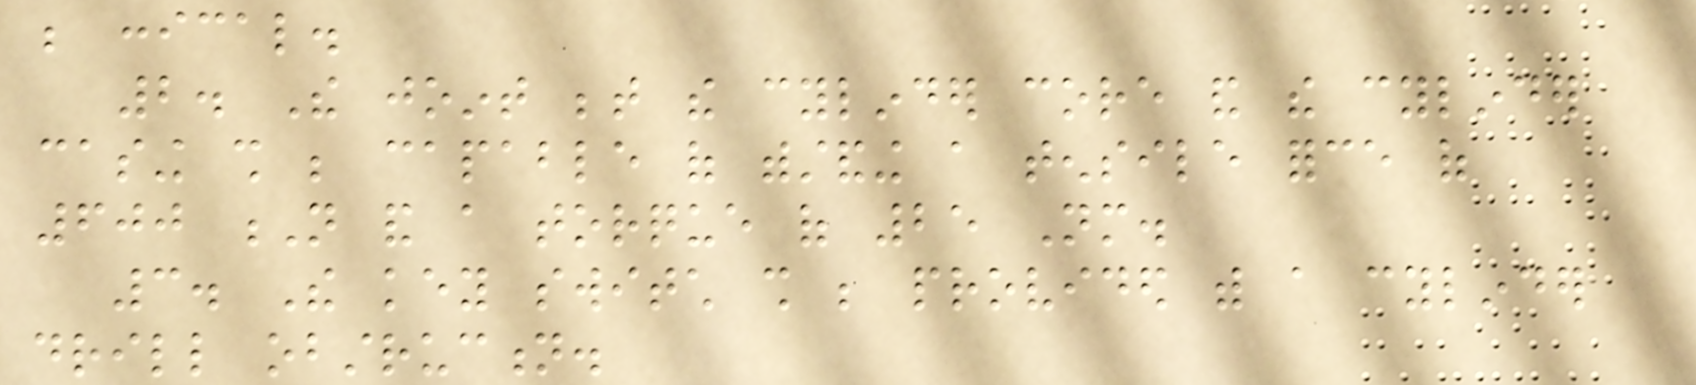be conical.
2. The joint between the cylinder core and the cylinder
casing shall be capable of withstanding a tensile force of
600 N and a torque of 25 Nm.
3. The key switch shall be provided with a cylinder
drill obstruction.
